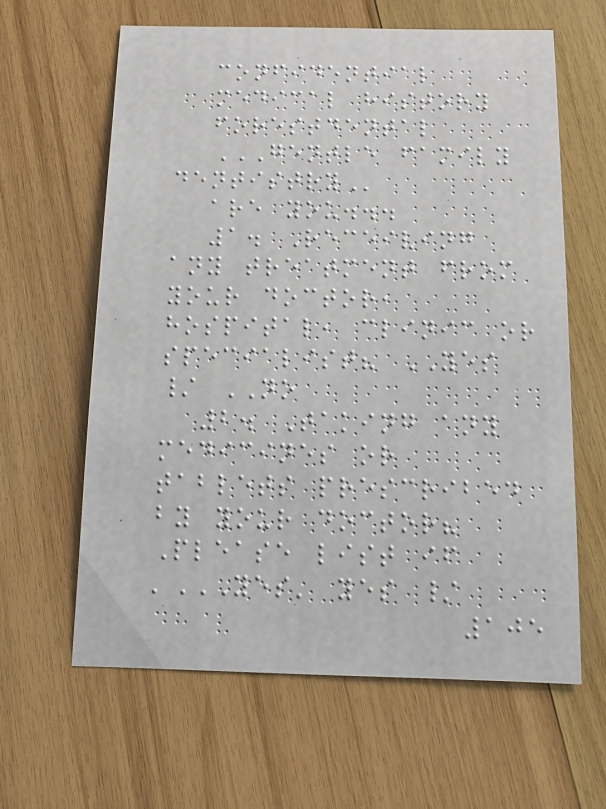confidential
medical history
forestdental
GENTLE FAMILY
DENTISTRY
are you...
1. Receiving
any treatment from
your doctor,
hospital, clinic or
specialist? YES
/ NO
2. Taking any
medicines or
tablets prescribed
by your doctor?
Please list if
'YES' YES /
105
